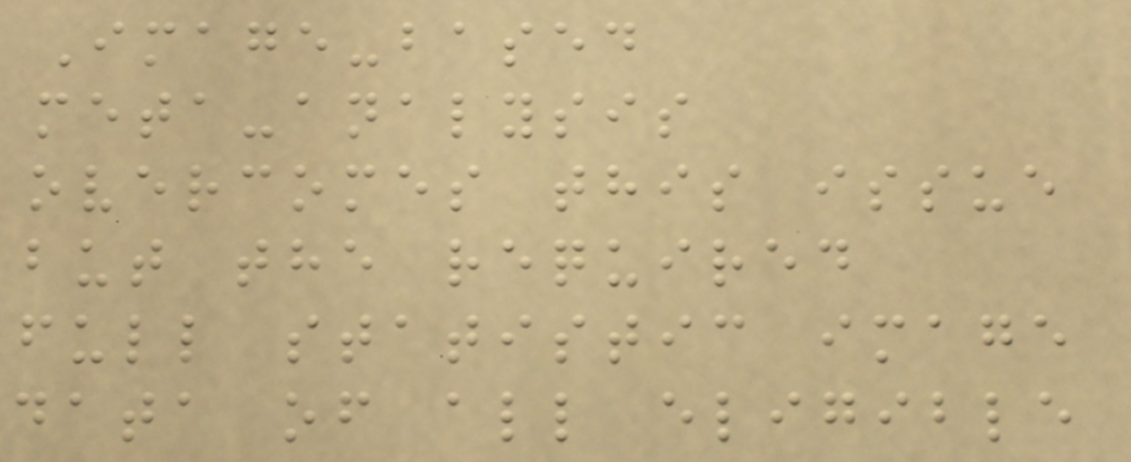Image-based
meta-analysis
overcomes this issue
but the required
full statistic image
data of all eligible
